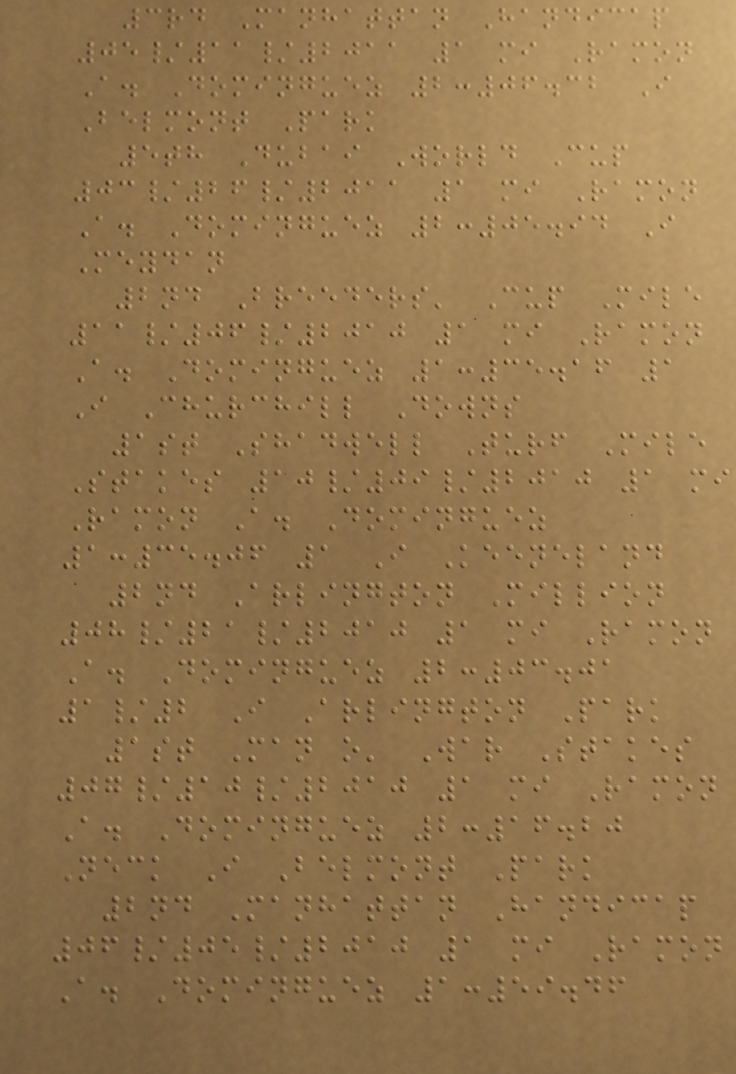3rd Manhattan Handicap
05/11/2011 1 mi Ramon
A. Dominguez 2:06.32 I
Belmont Park
5th Dubai World Cup
03/26/2011 1 mi Ramon
A. Dominguez 2:05.94 I
Meydan
2nd Breeders' Cup Mile
11/06/2010 1 mi Ramon
A. Dominguez 1:35.16 1
I Churchill Downs
1st Shadwell Turf Mile
Stakes 10/09/2010 1 mi
Ramon A. Dominguez
1:35.06 1 I Keeneland
2nd Arlington Million
08/21/2010 1 mi Ramon
A. Dominguez 2:03.01
1/2 I Arlington Park
1st Man o' War Stakes
07/10/2010 1 mi Ramon
A. Dominguez 2:16.20
Neck I Belmont Park
2nd Manhattan Handicap
06/05/2010 1 mi Ramon
A. Dominguez 1:59.46
